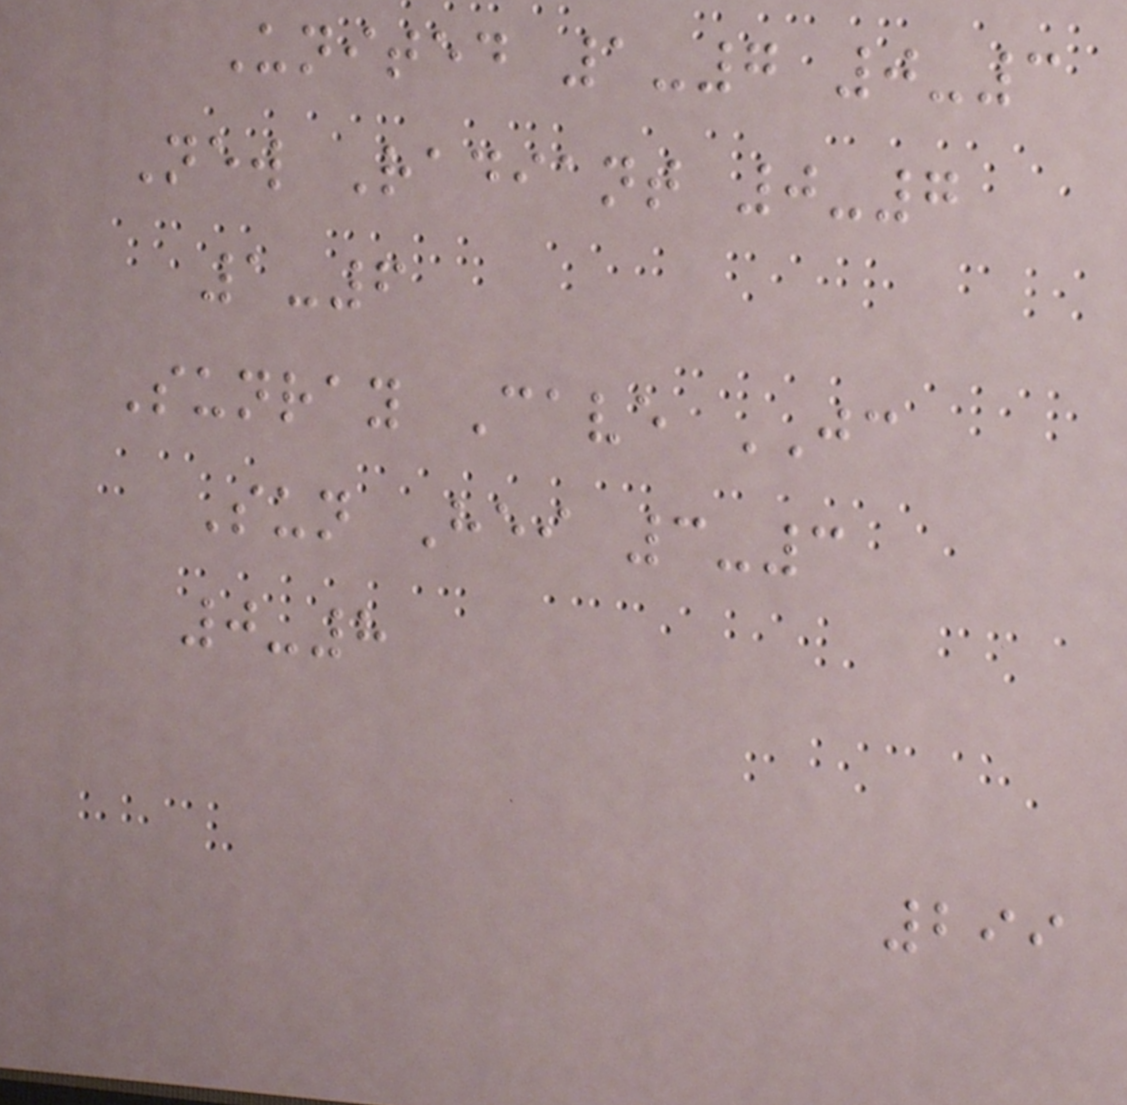United 1-7 0-3
New Radiant 0-7
1-6
Sunray Cave JC
Sun Hei 3-3
0-8
299
